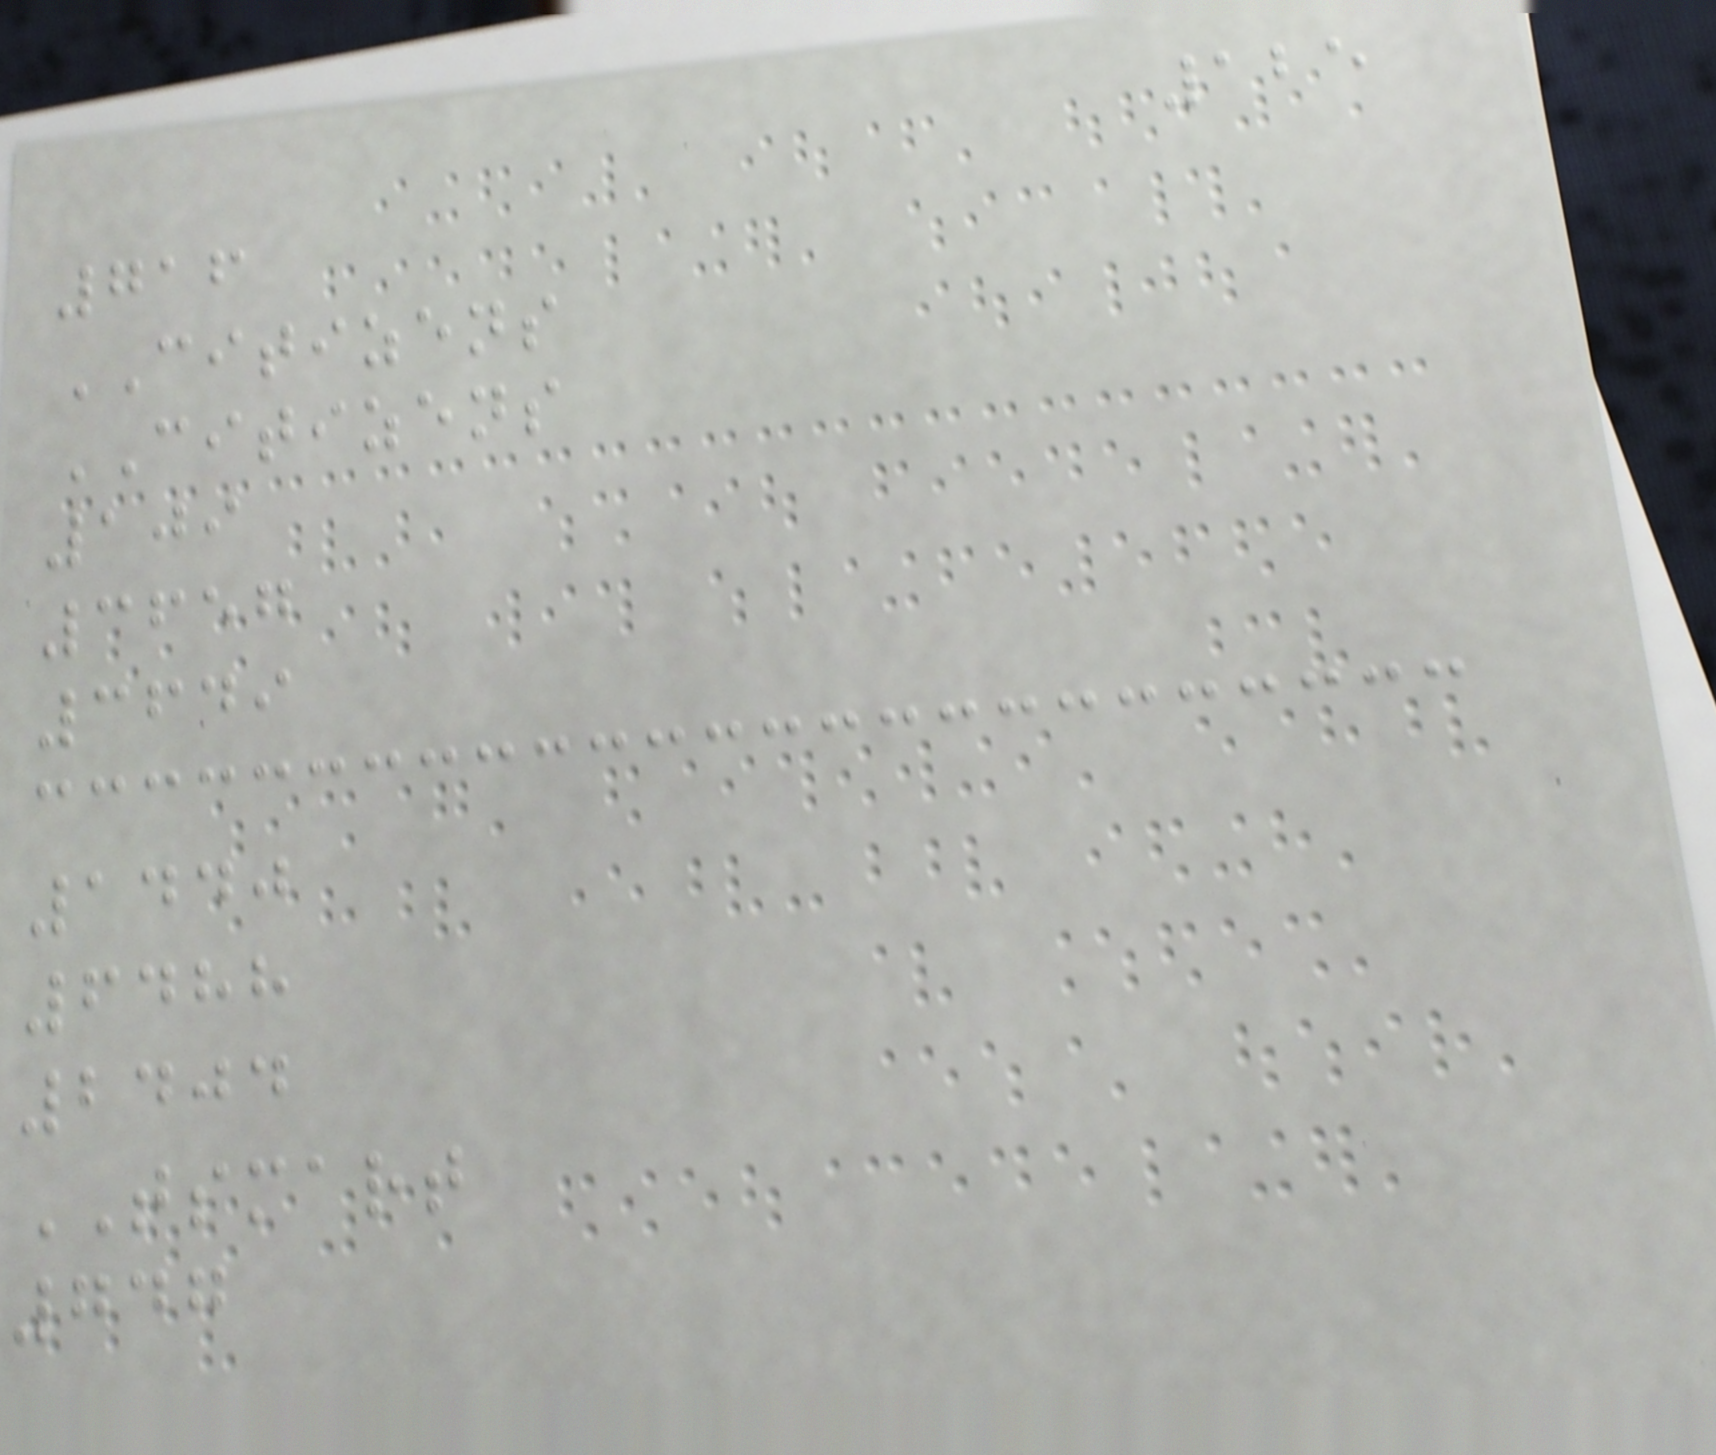125
716
CITIZENS
CITIZENS
109
3657
3649
1440
6488
2404
TSMART
747
